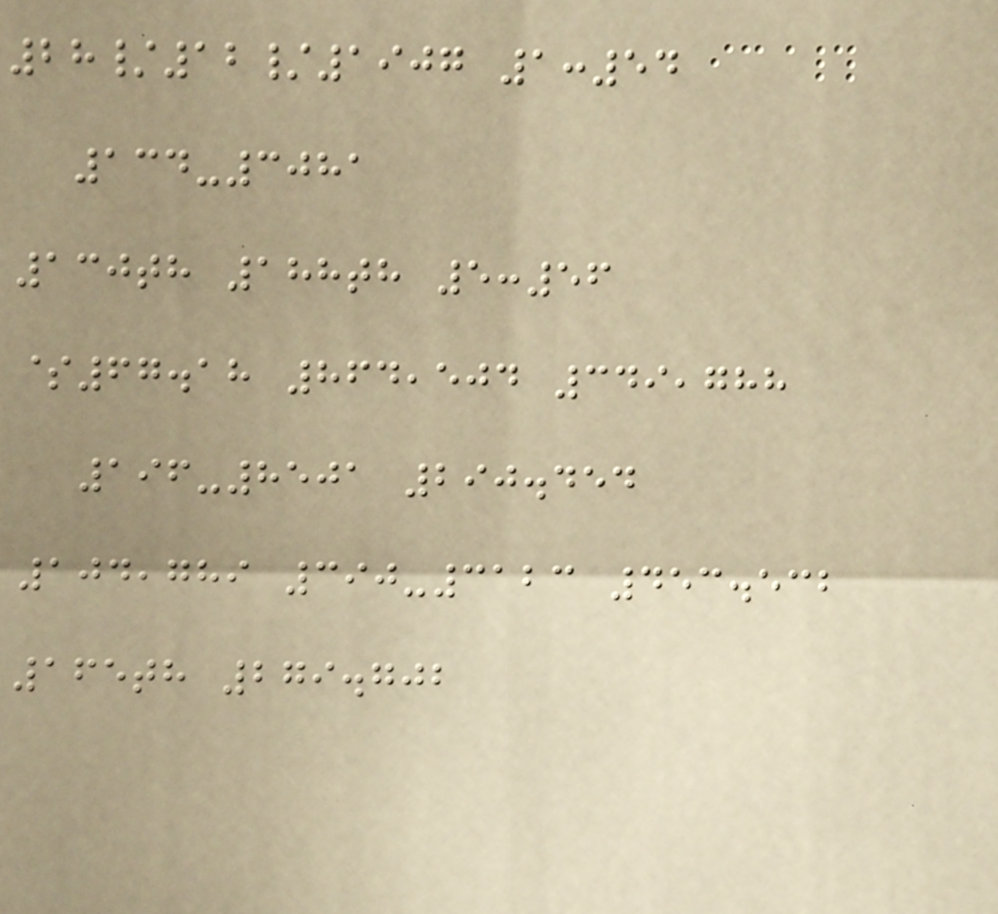28/12/1907 1:54
134-3081
130th 188th 5:56
$67.18 864,504 349,788
196-8501 290.454
104,789 390-3123 453.532
165th 279.702
